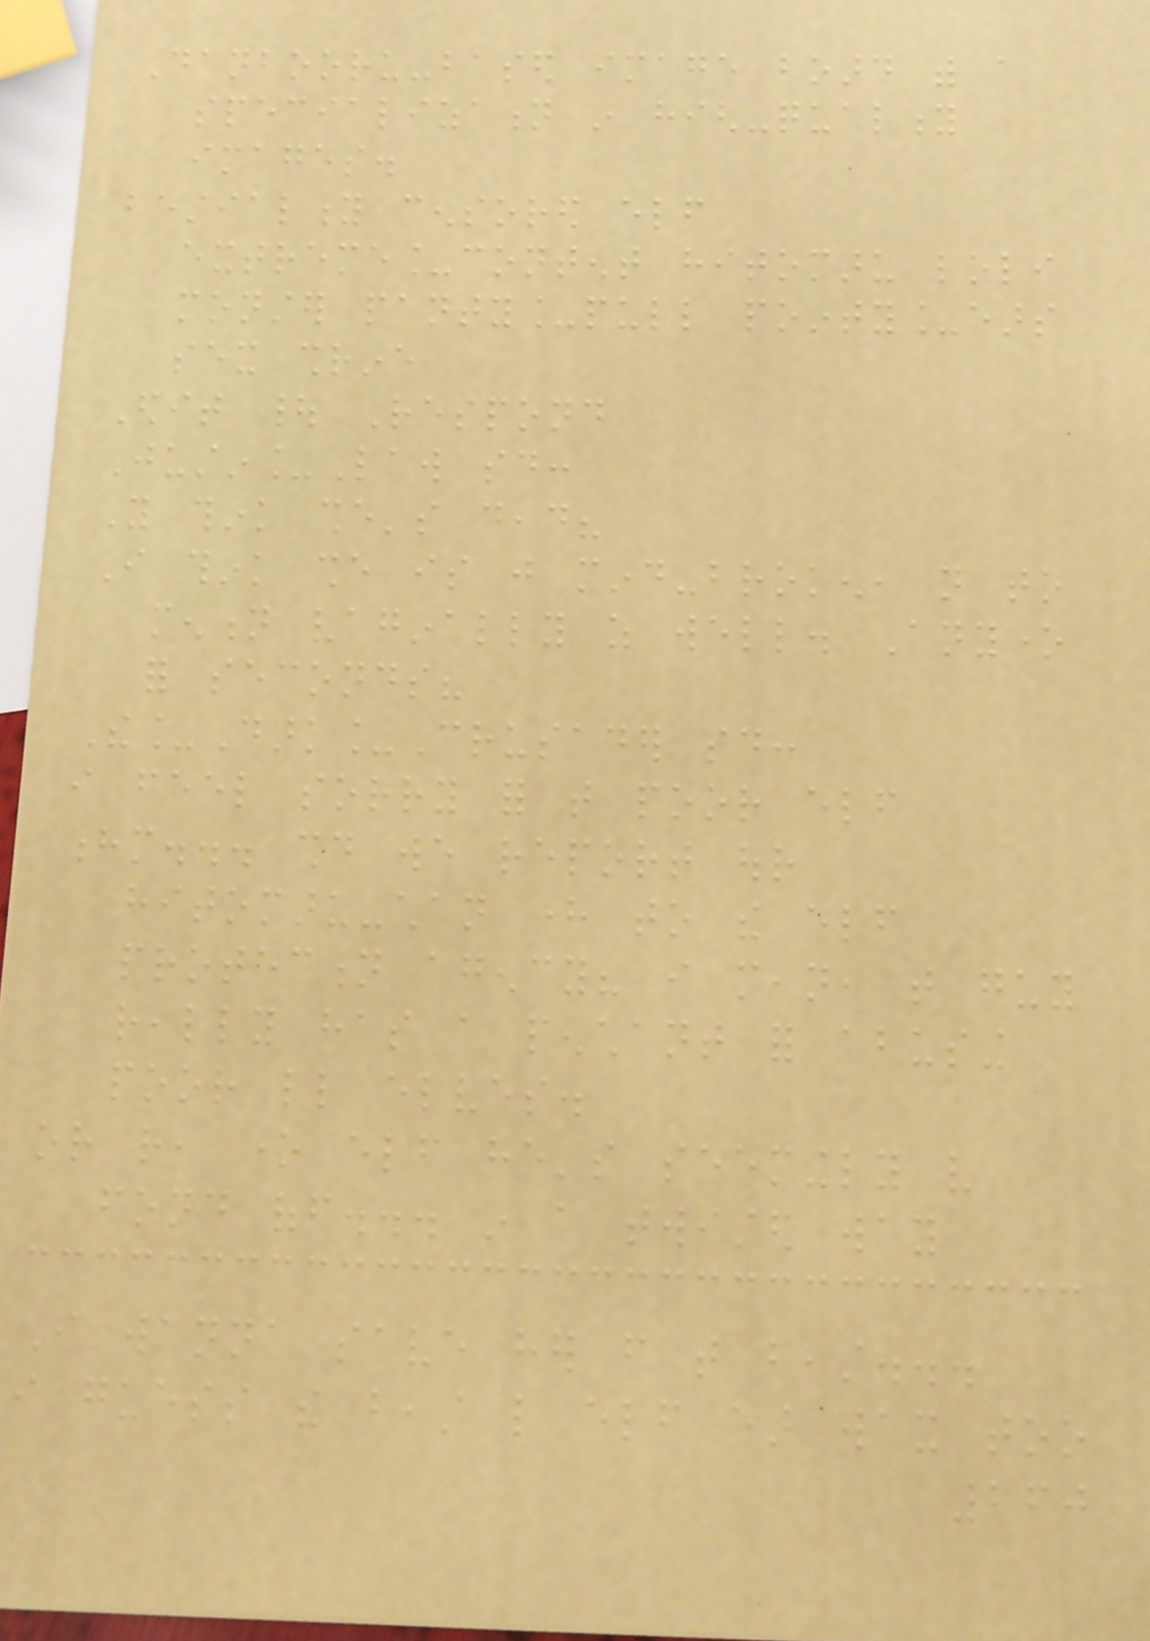Danbooru-based image board with a
specialization in high-quality
images.
bestiality censored elf
extreme_content hitomaru loli
monster panty_pull pointy_ears
sex shrine
Edit | Respond
Justin_Law said:
You think she's dead?
I think she is just mind-broken, not to
mention vaginally as well. Anyone
for seconds?
The_Dark_Crusader said:
i feel sorry for that poor elf
hm... should we report our
hitomaru-chan here to the elf
protection agency? i mean, that guy
really has a penchant for abusing
poor little elves.
or rather, one elf he's seemingly very
fond off... in a twisted way
I wanna save her from that beast...
i guess the beast like elf ear wax too
260
